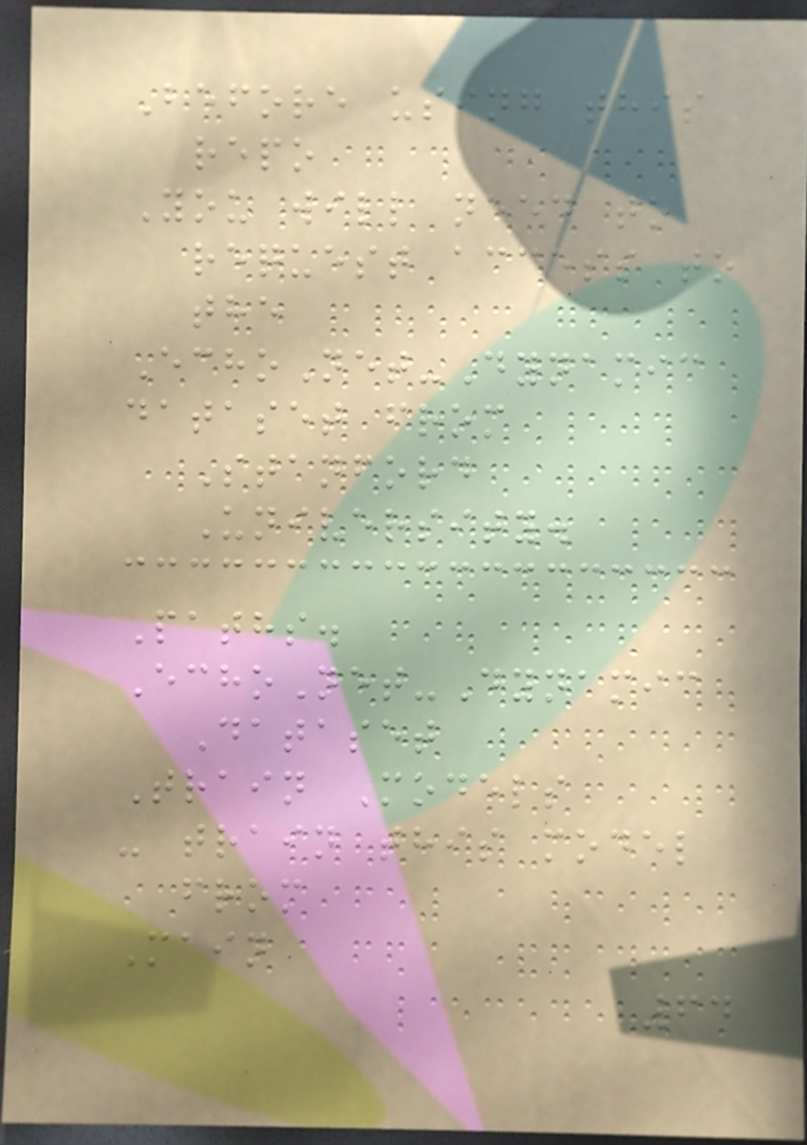Before using this
repo
You will need to
request access to
the
EchoNet-Dynamic
dataset from
Stanford
University.
Paths.
EchoNet-Dynamic
Dataset
Train Models
- train this model
from
Main
64
